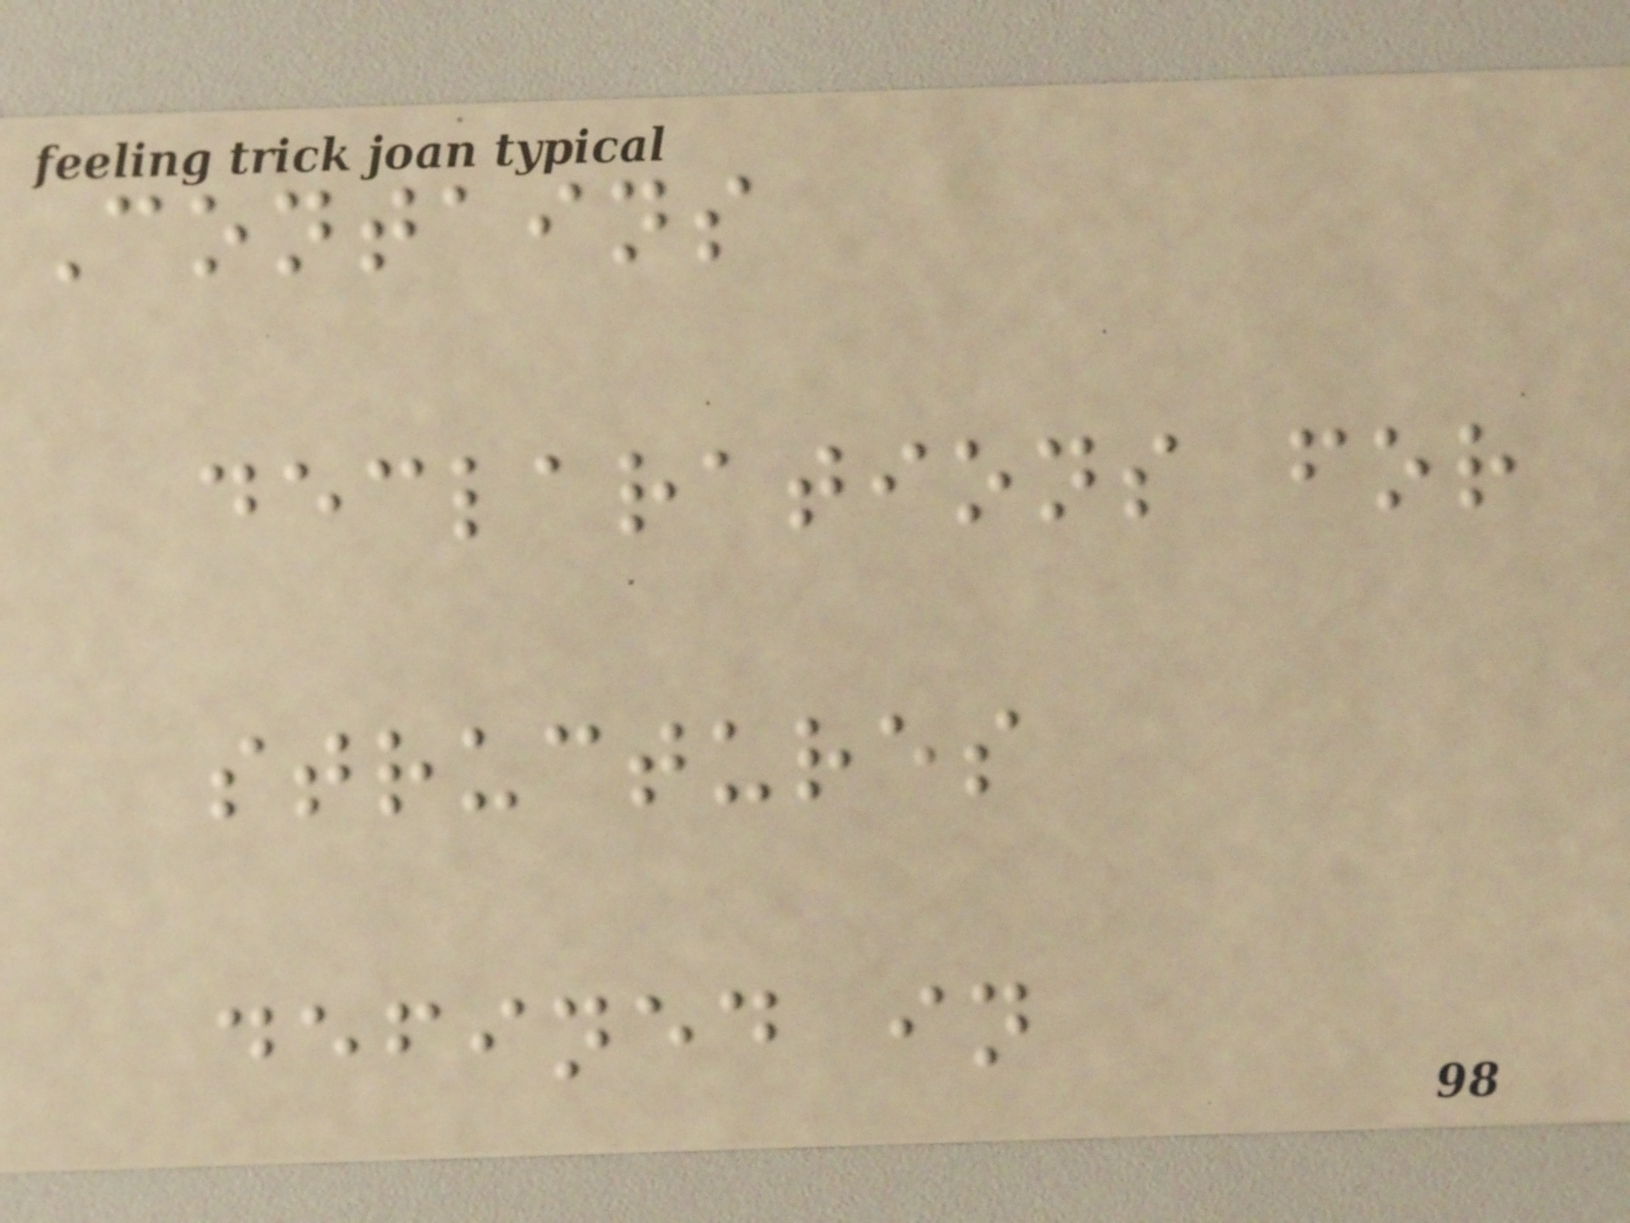Contains
declarations for
structures
defined in
